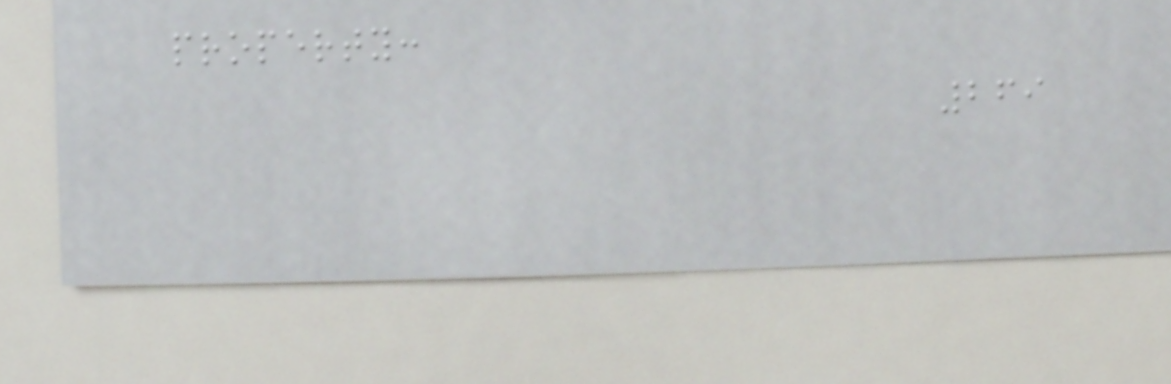property:
269
